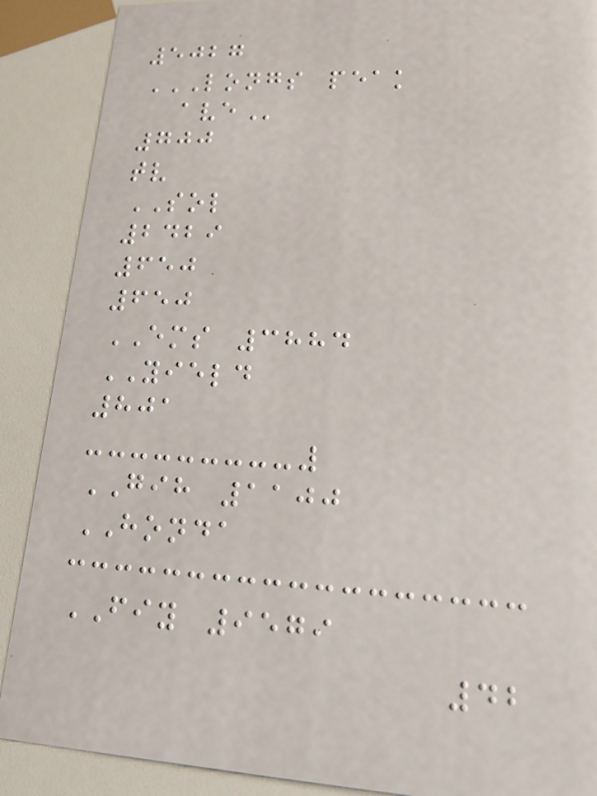5027
LONGS PEAK
AVE
700
tv
SOL
2429
650
650
EMS 3884
YIELD
801
GIH 1100
HONDA
FIY 9579
42
